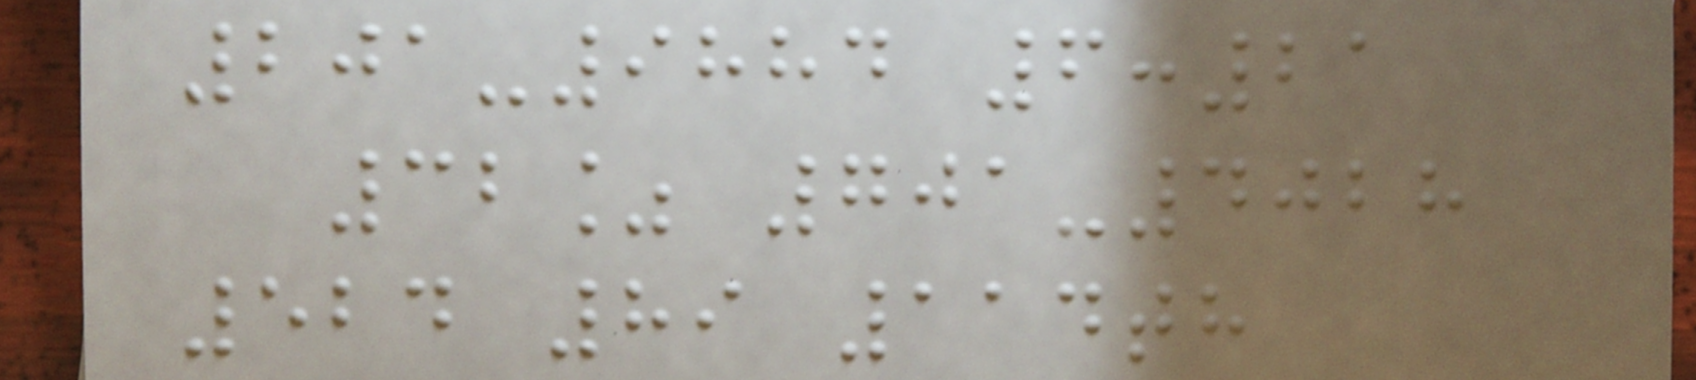201-9884 6:21
32% 701-4028
524 89 114th
